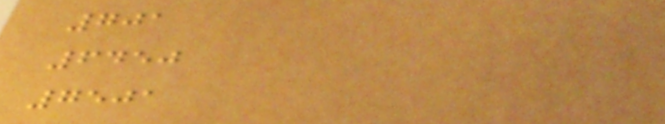701
6450
7501
